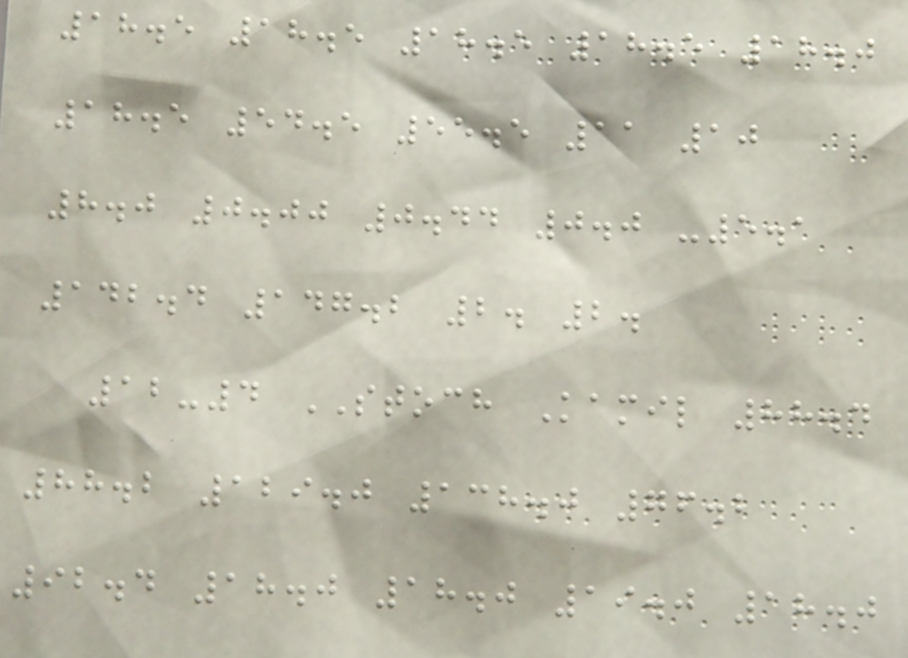18.5 18.5 18.5 18.5 18.0
18.5 54.5 55.5 11 10
8.0 0.00 0.44 0.0 -5.1
142.4 147.2 2. 2.
12-4 STOCH Kamil 88.4
88.2 129.0 138.0 76.2
92.4 18.0 18.0 19.0 18.0
